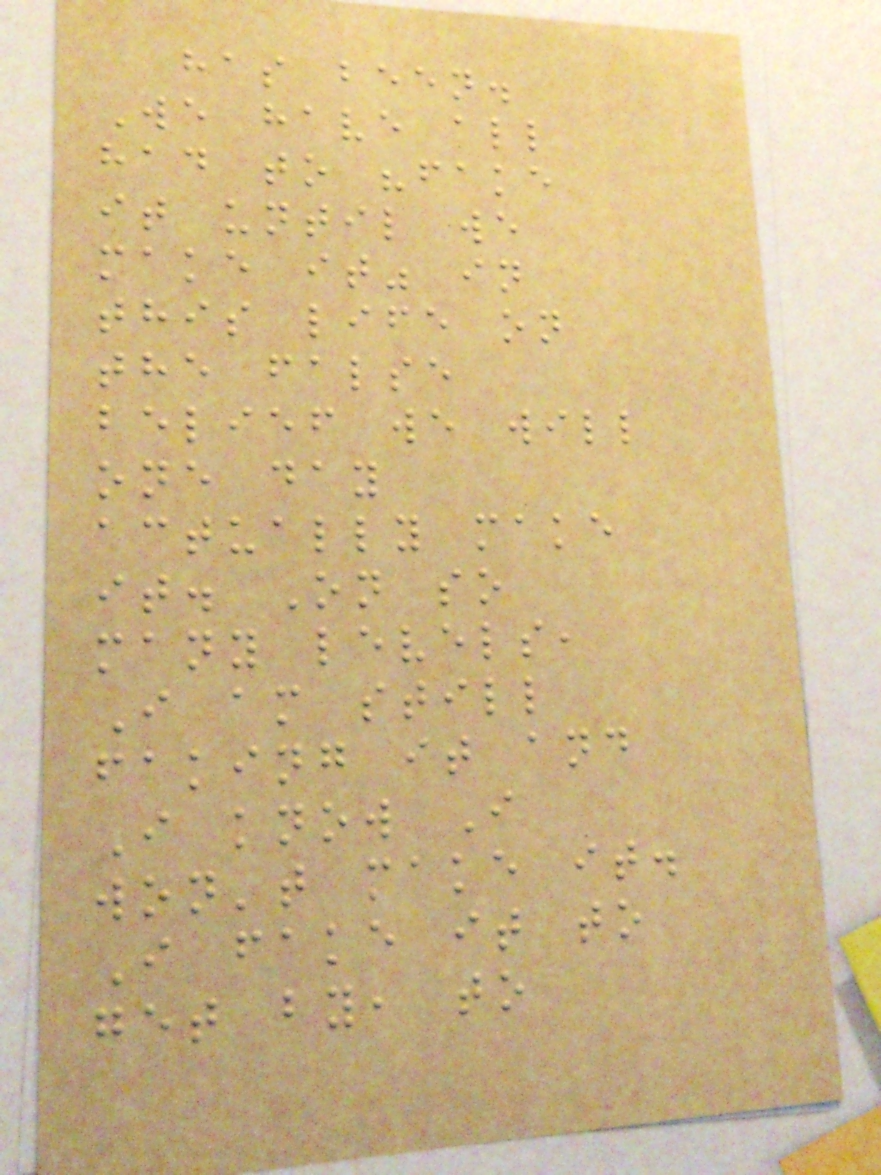has been.
We have all
had to "fake
it until we
make it" in
this life on
the false
belief we will
one day
actually make
it. On so
many levels,
I am still
faking it and
I know I
won't make it.
I fake it to
get by, to
